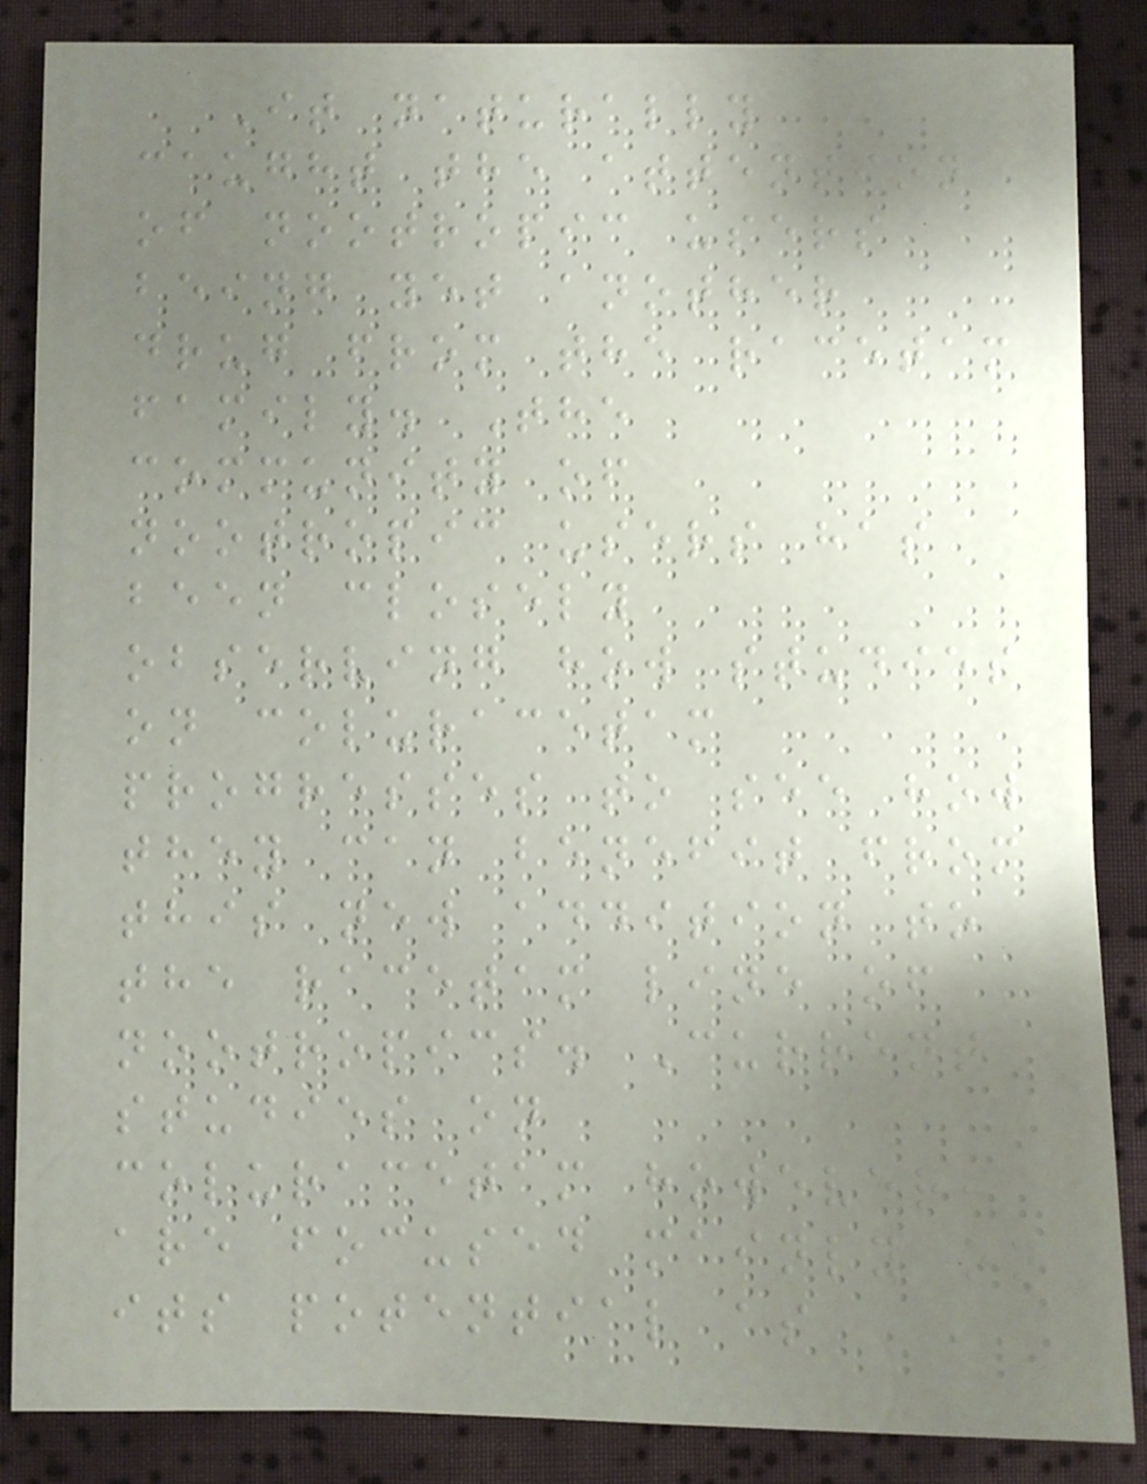It naturally
caught the attention
of nootropic users
being yet another
drug from the racetam
family. The
community of
nootropic users has
been closely
observing how studies
on coluracetam
progresses to see how
they can benefit from
this new addition to
the racetam line of
nootropics. Current
studies on
coluracetam however,
are focused mainly on
its potential as
